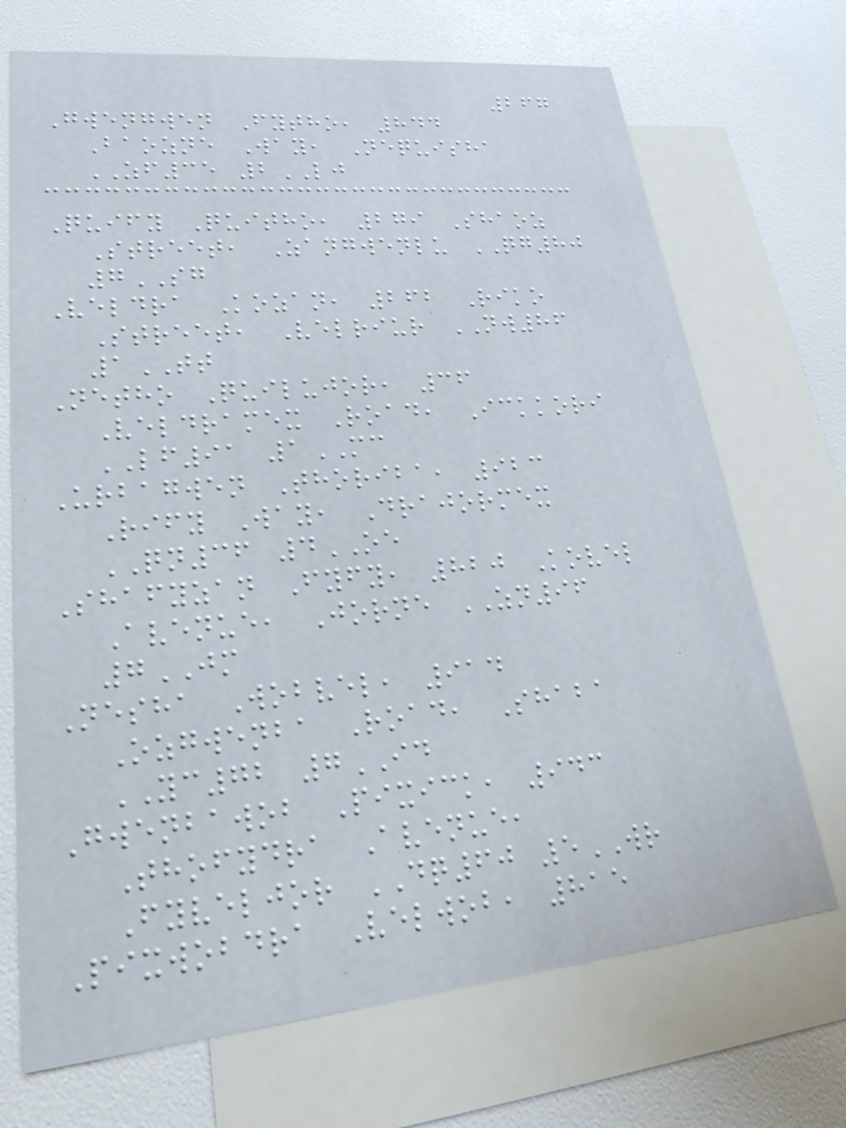267
Gwengwen Fytho, 844
Baozne Way, Nequisha
ZF35 2LJ
Quify Quitho, 279 Shaoz
Street, Zangwenlu QG80
7SG
Veldra Kozan, 262 Riko
Street, Velriur NW86
1TT
Netho Quilujor, 36
Veldramex Road, Ickkori
LF91 1MC
Urbagwen Thoriba, 923
Rify Way, Drajormex
QN36 4OE
Shafyzan Fyfy, 820 Kovel
Avenue, Jorne ZN96
7JM
Nesha Wobvel, 914
Ozgwenba Road, Shaba
YC72 7ID
Gwenbawob Pixick, 943
Thofydra Avenue,
Fyveljor DQ60 5WR
Pixwobdra Velwob, 815
